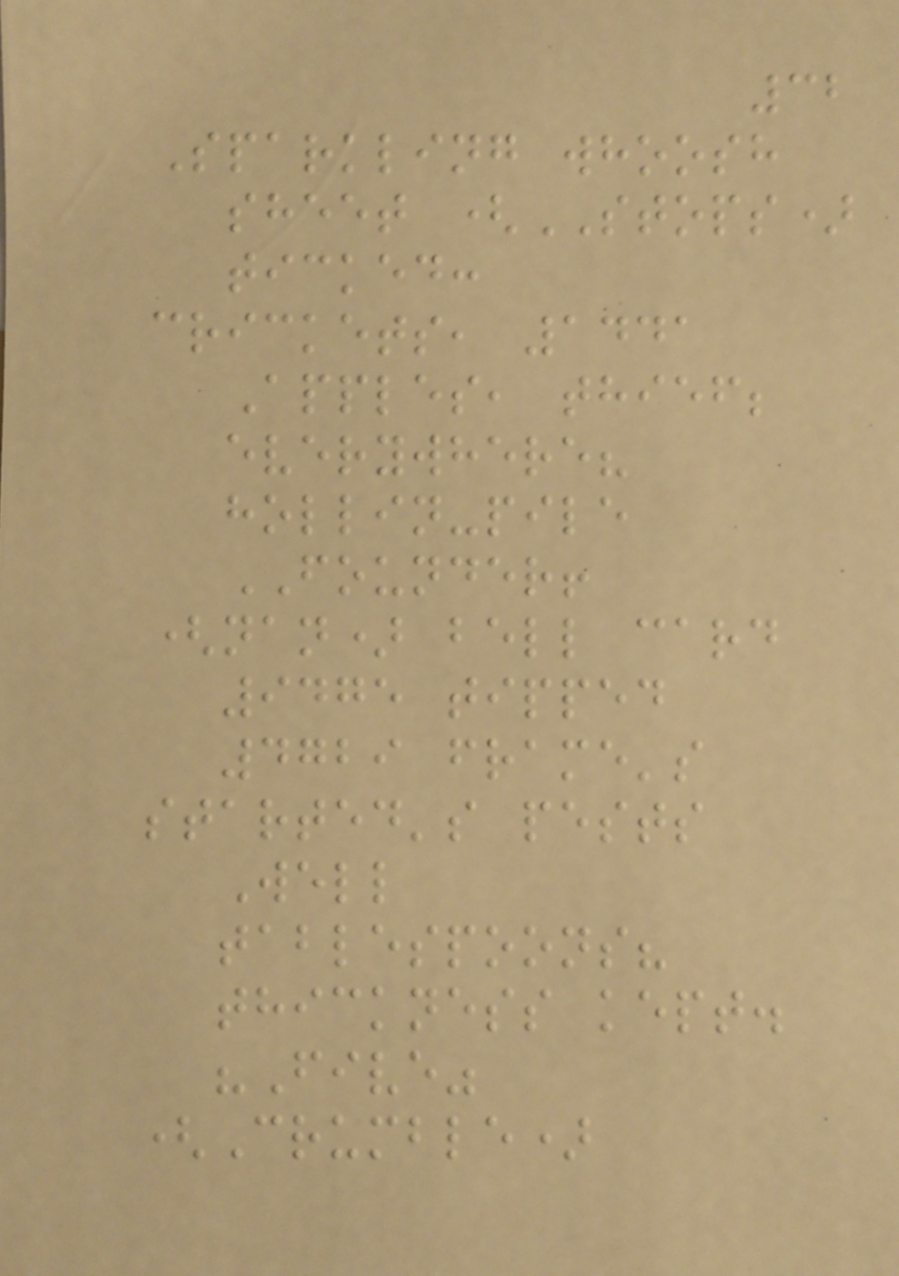32
Sparkling whoosh
sheet (STOPS)
ticked:
crickets, 1441
Apples, thief;
everywhere?
hollin-pile
FOUNDER!
(nan) bell card
9475 tipped
4729 frame's
started's pests
Well
tablespoons?
thickness kept.
"Five"
(Crumble)
